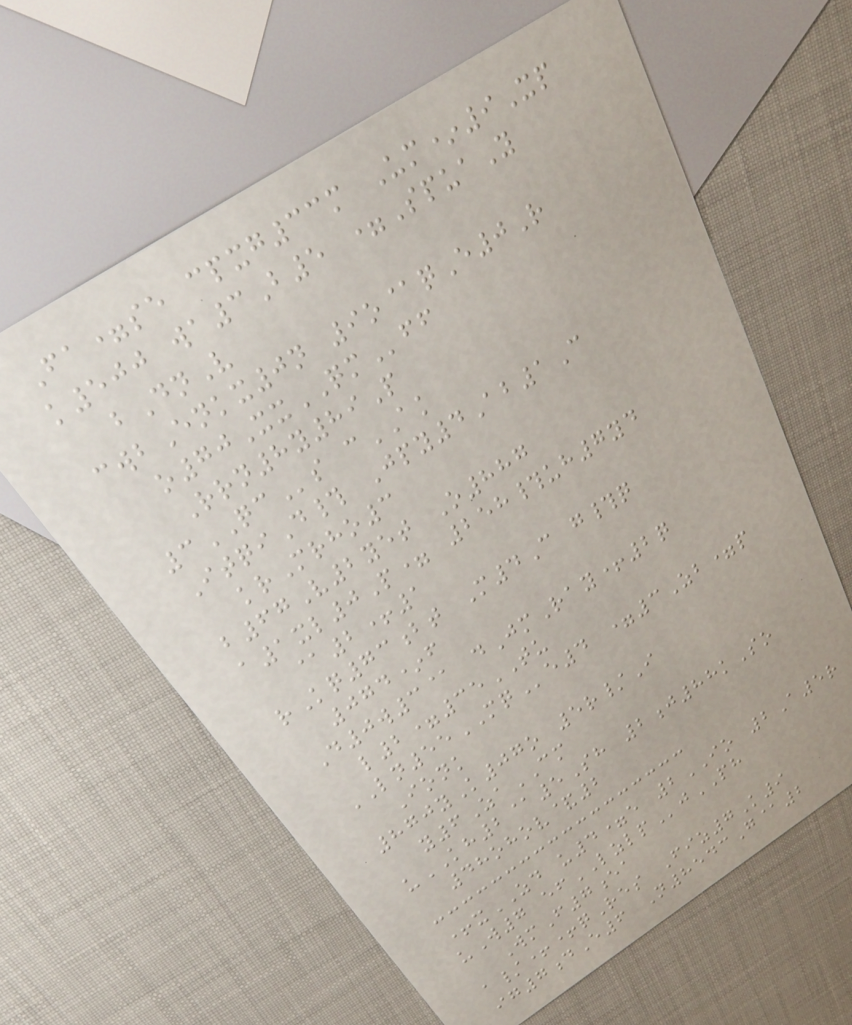Fa=se cpxg33m Um*9Xp
k500 wa3B5 =SpuaY
bDnV
cwbEnkx0n 9o@qE0R
o70XxQMff
Rrn8y89P
3QCs cAK
ItqiD# Jpy4Ab1C
krMrho3
b67V2yet O887
a1xl0P= 258#uh7yd
@2+1
rKq73bt M4C g#q
074*f
D0w3@ dJmRay+2q
l2=35TU
LN55MQe4 =3Zb=p
Ionk
870yK07o 5r/I
y6ZaCM
uKH2@5Sh 2j88kSo
48ohov&2
+xZD u4=e 2IO 2A5r
uW7 efLZLPjPH
WmF7ea
a/++qRes Fiz7K9
ig7dE6 N8543G@2
